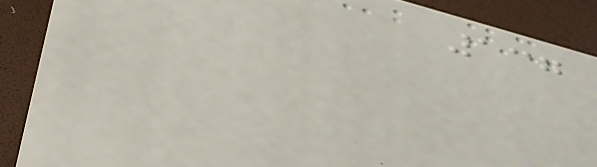137
